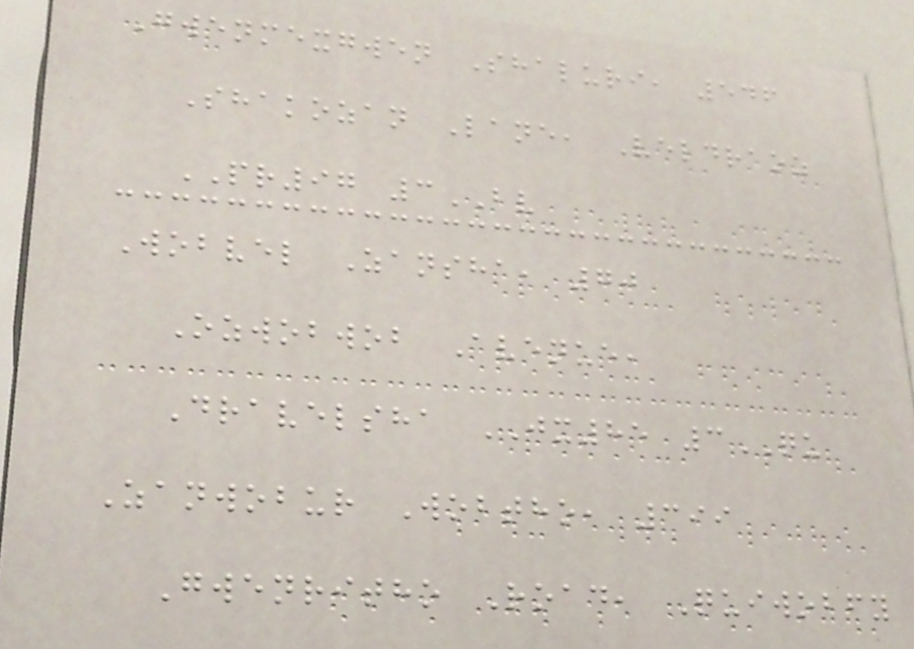Gwenmexgwen Shaluri, 546
Shakozan Lane, Veldraoz
PR97 3BV
Wobvel Zansha, 70
Ozwobwob Avenue,
Dravelsha JX85 3QU
Zanwobur Wobtho, 399
Gwenritho Road, Quiwobfy
